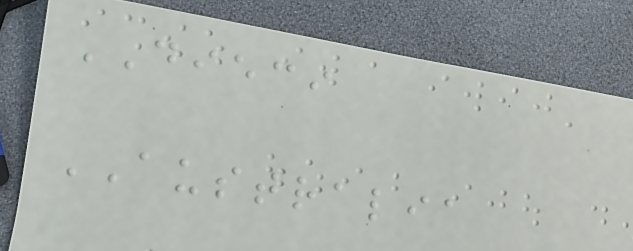DIECI
AUSTRALIA
